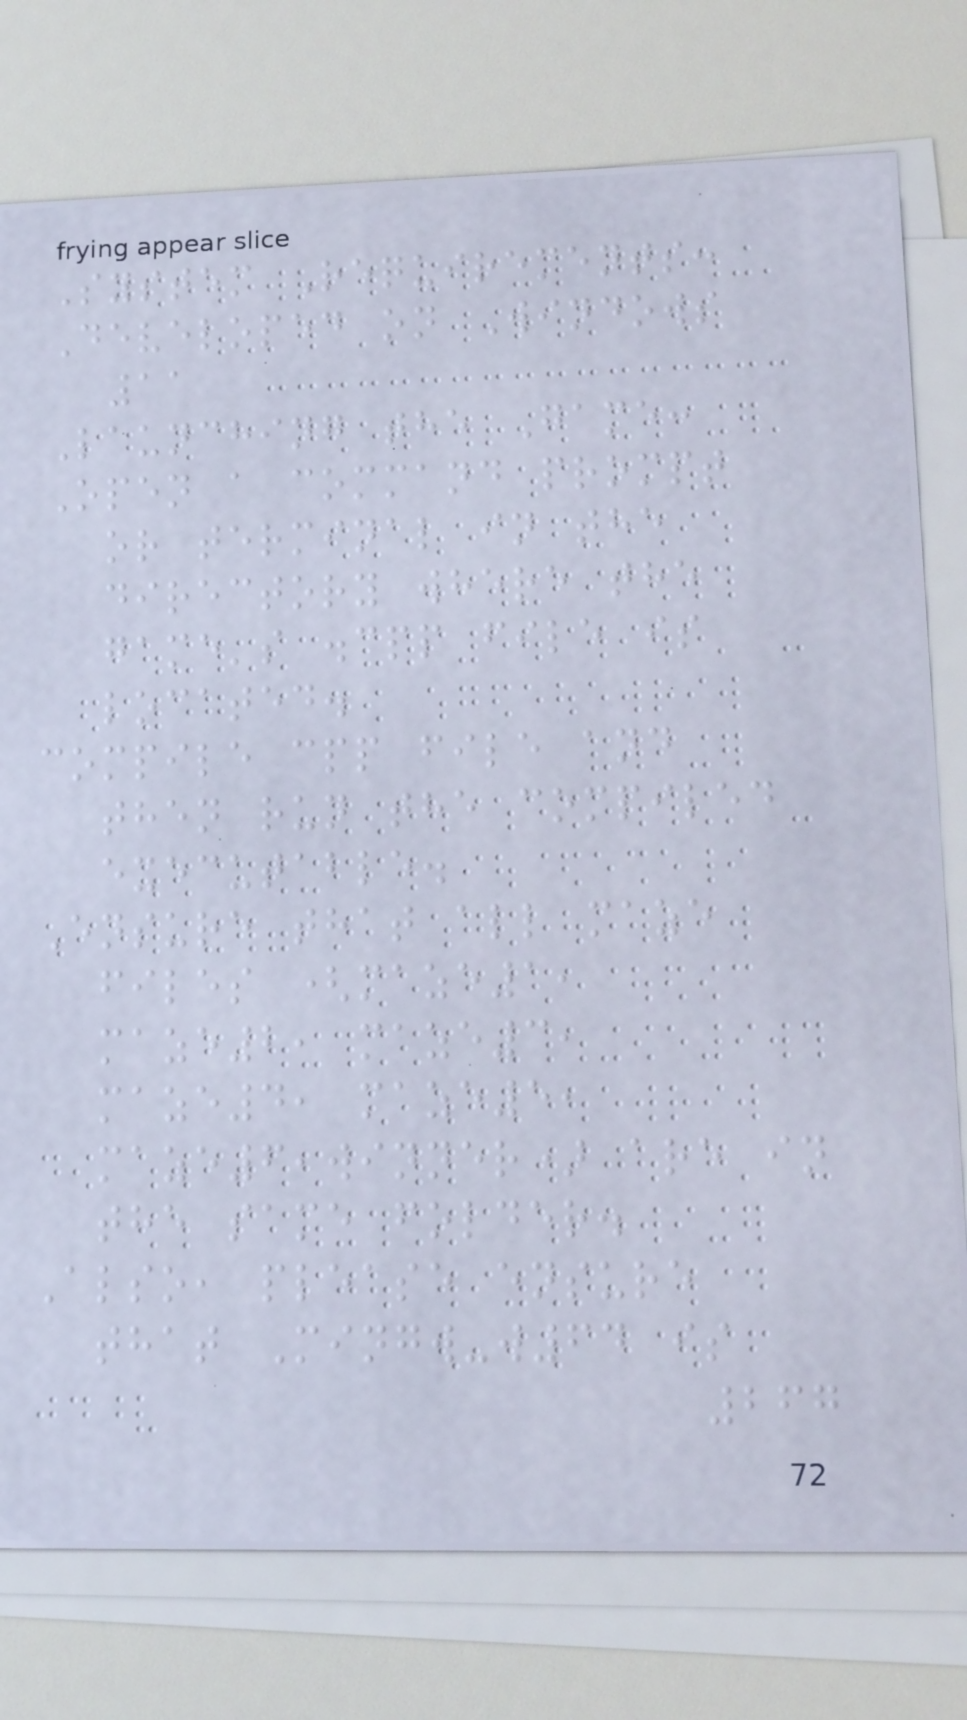System Requirements:
Developed on Windows
11
Launching the Game:
Open a command prompt
or terminal in the
directory where the
game's .cpp file is
located.
compile cpp file and
then run the compiled
executable.
Ensure that all maze
files (maze1,
maze2, maze3,
maze4, maze5,
maze6,winner) are in
the same folder.
Also, please ensure
that Mingw-w64 is
267
